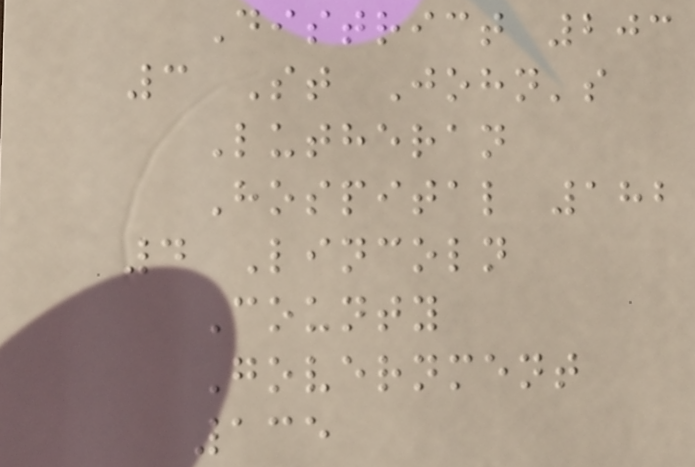District 203
3 St John's
Lutheran
Hospital 182
4 Lincoln
County
Government
135
